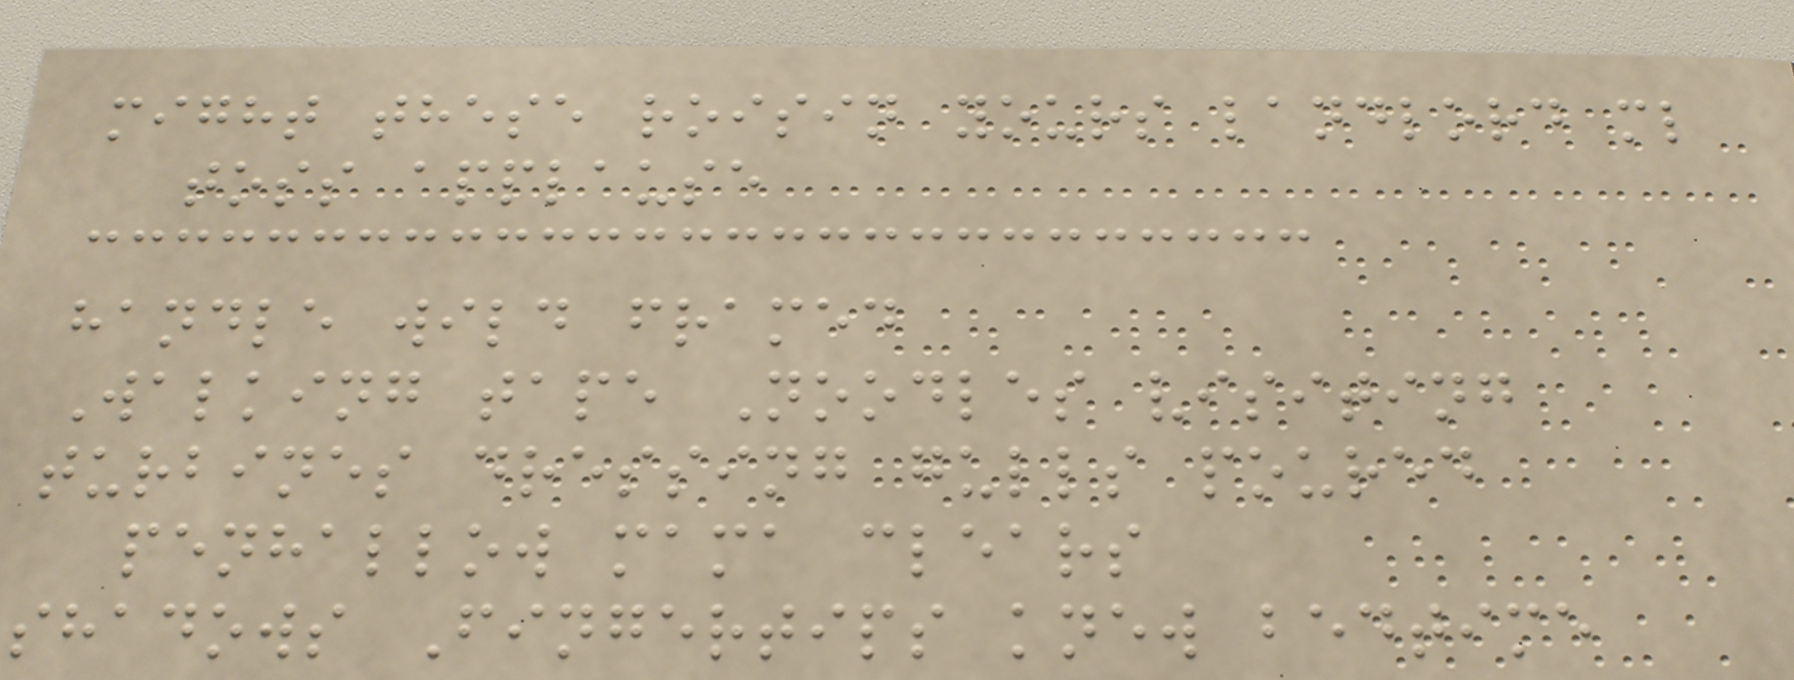might these roisin yours landlord ml
toss applause
handle wild framed
Walking tape Noodles visiting
turbines dressing gulls poured
penhallow mama clears
shadows Fingertips knew bedtime
